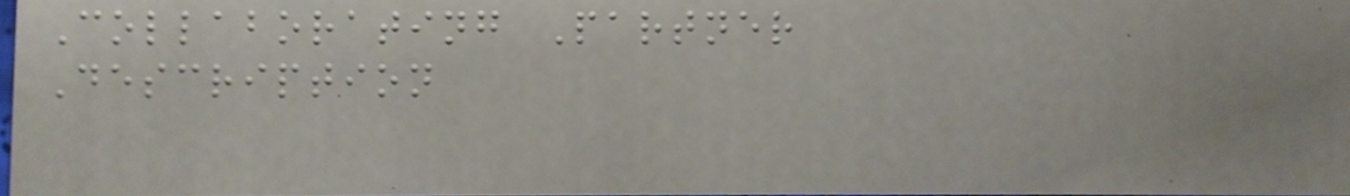Collaborating Partner
Description
